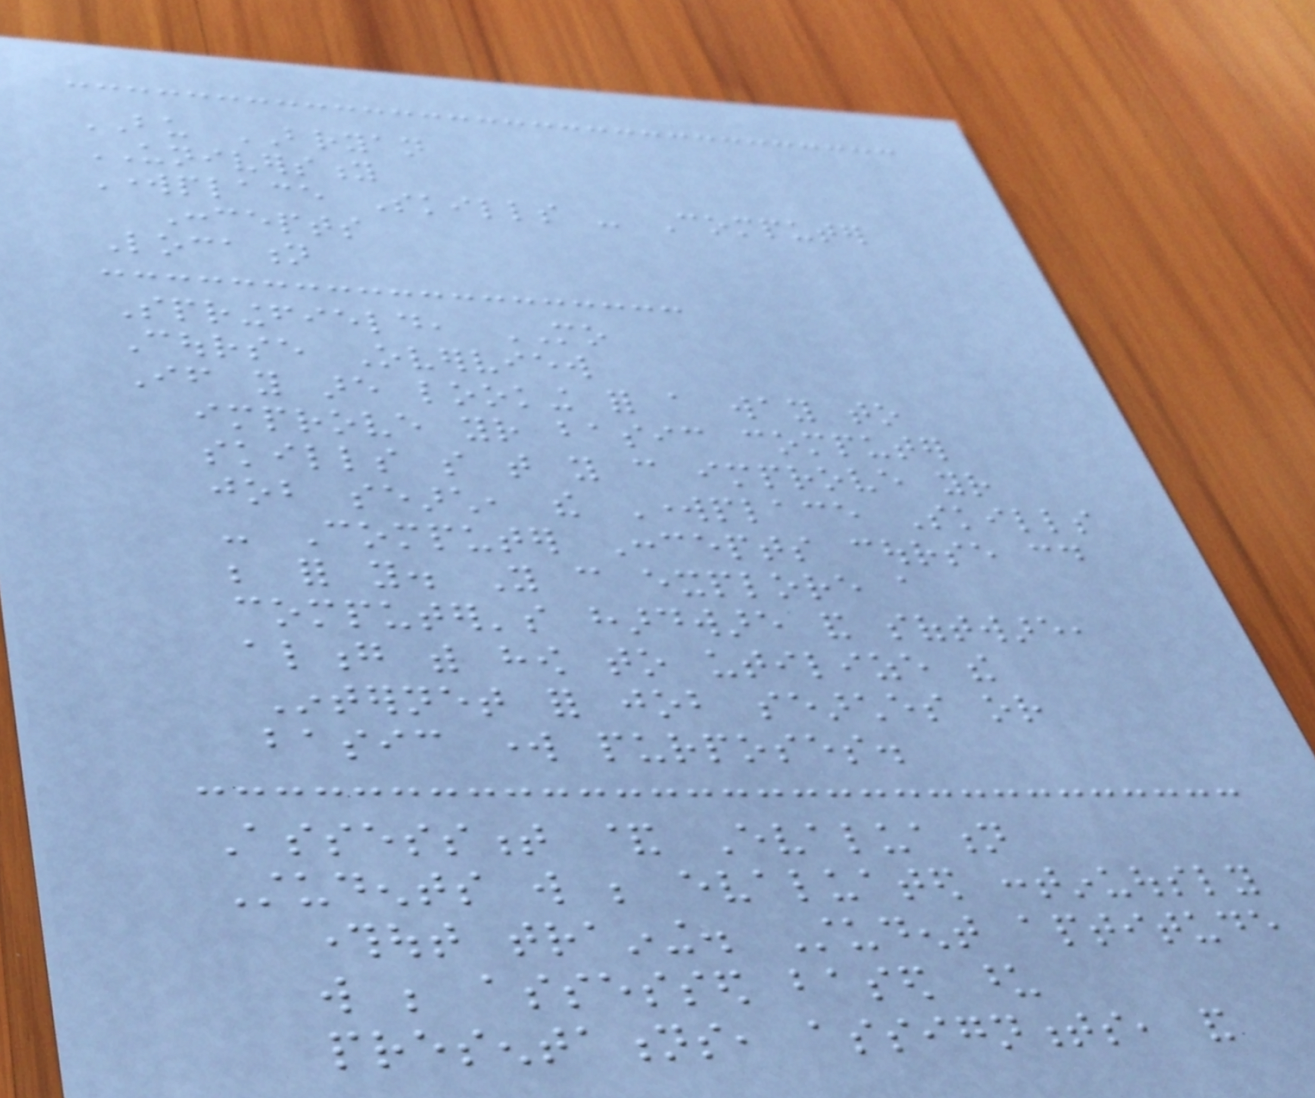BU BRYAN
UNIVERSITY
Workplace Skills - Computer
Concepts
Location
Springfield, MO
Course Overview
If you are looking for a way to
improve your basic computer
skills so that you can improve your
job search, the Workplace Skills
- Computer Concepts course could
be for you. You can explore a
computer's hardware and software,
along with how to utilize the
Internet for job searches or
basic work purposes.
Assessment & Evaluation
Students will be evaluated continuously
throughout training. Student aptitude
will be assessed based upon
presentations, assignments, and
